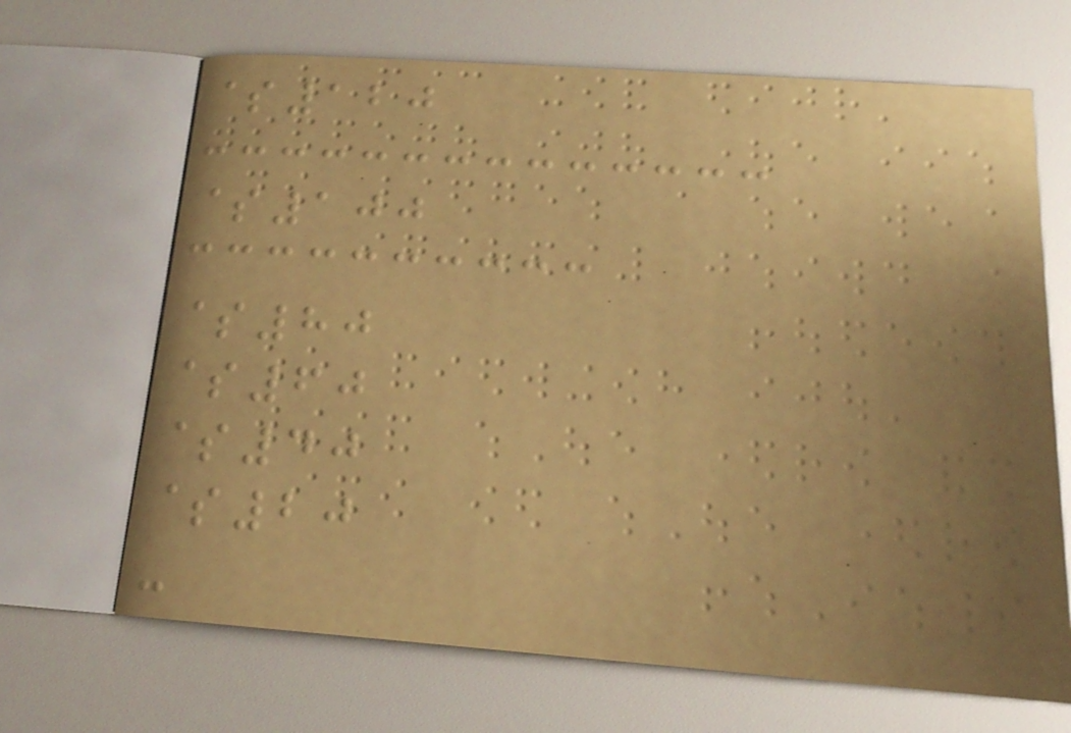$120
$100
$80
$60
$40
$20
-
